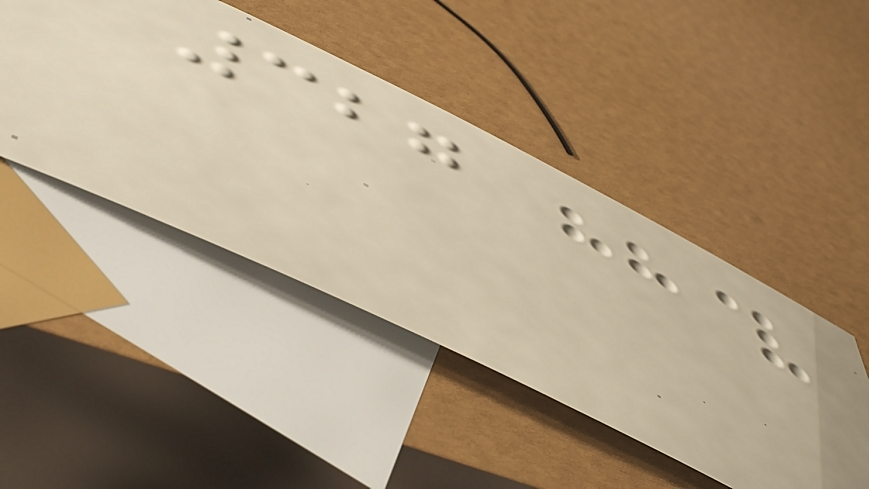327
